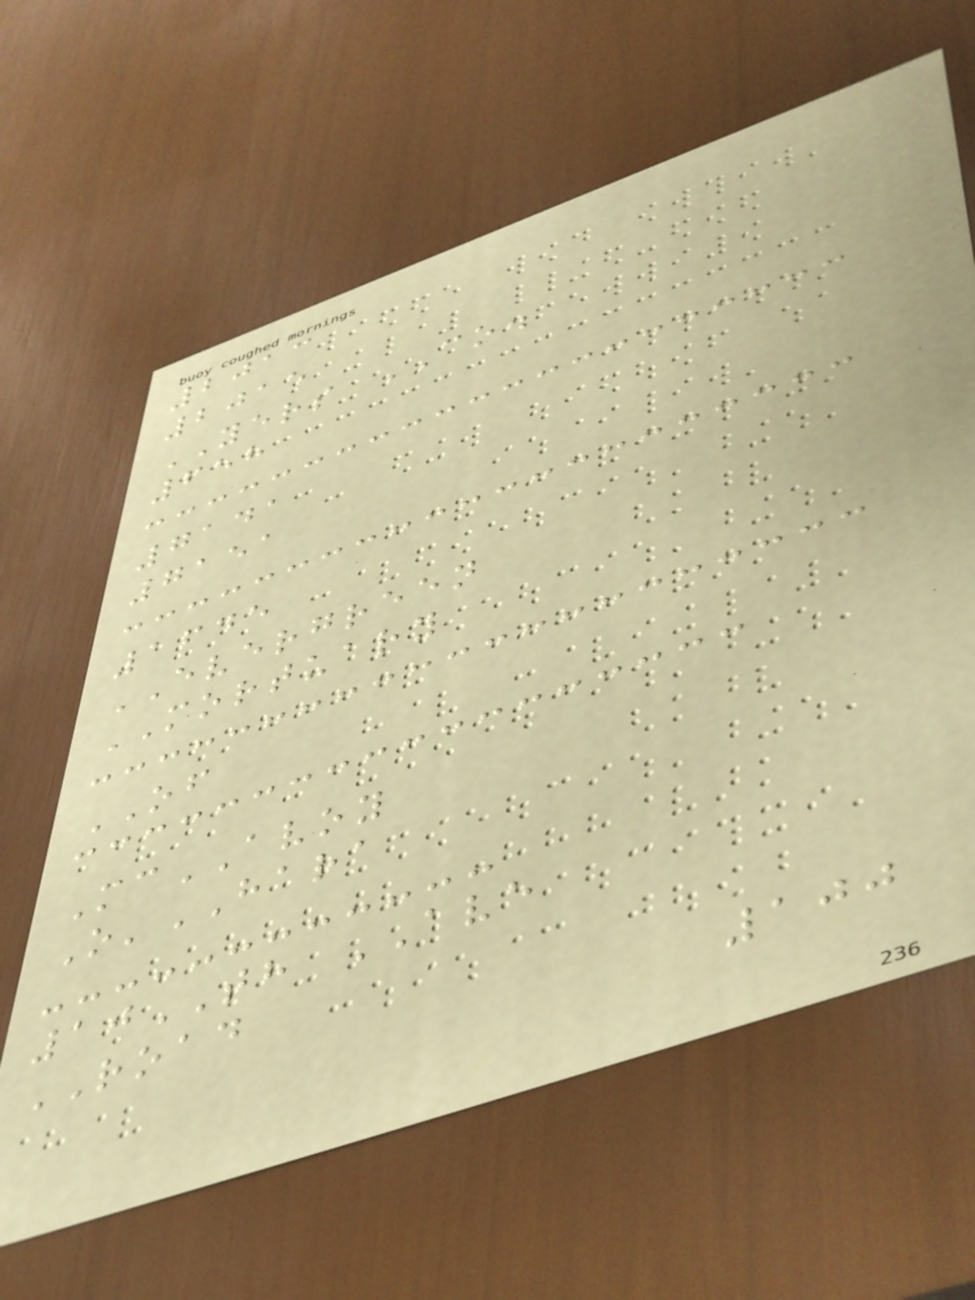2013
2015
YERS CO.
658
7141
7151
1645
EVERGREEN
MORTUARY
OF
McAVOY
O'HARA
10TH AVE
ROAD
100
